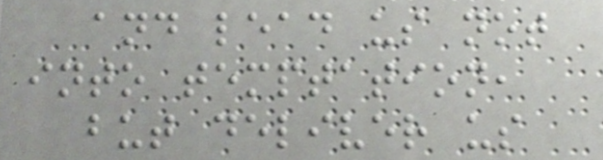and lead us not
into temptation,
but deliver us
